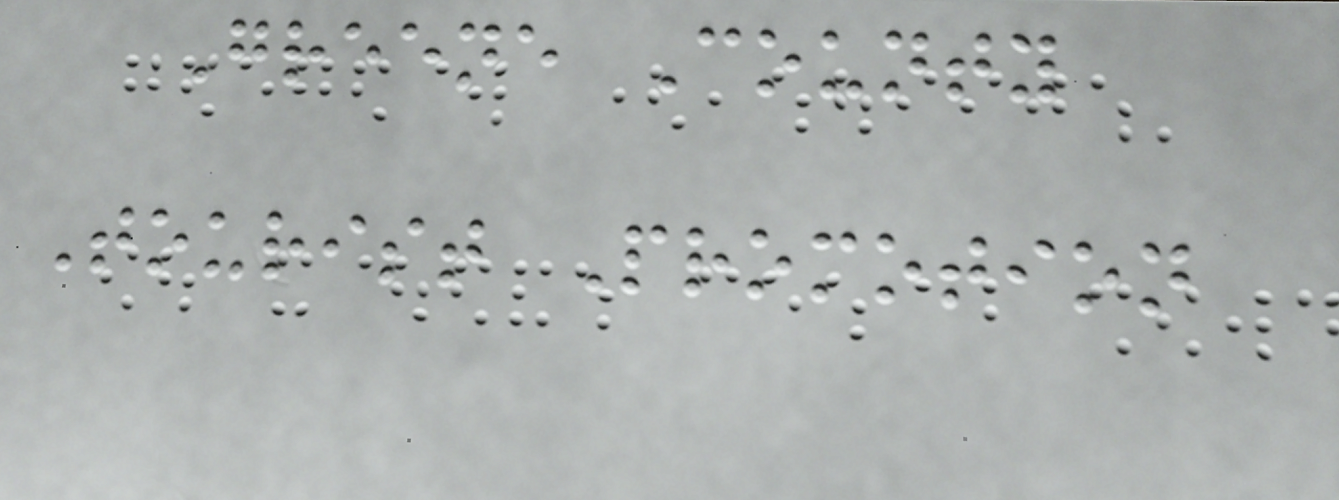Greene County
Tourist Promotion
